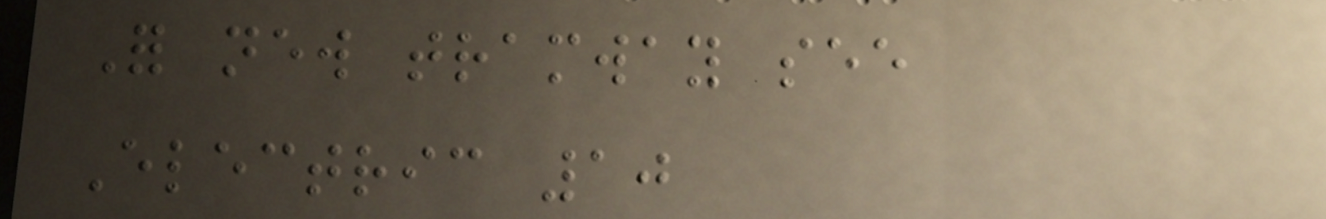For new tramway see
Electric 10
